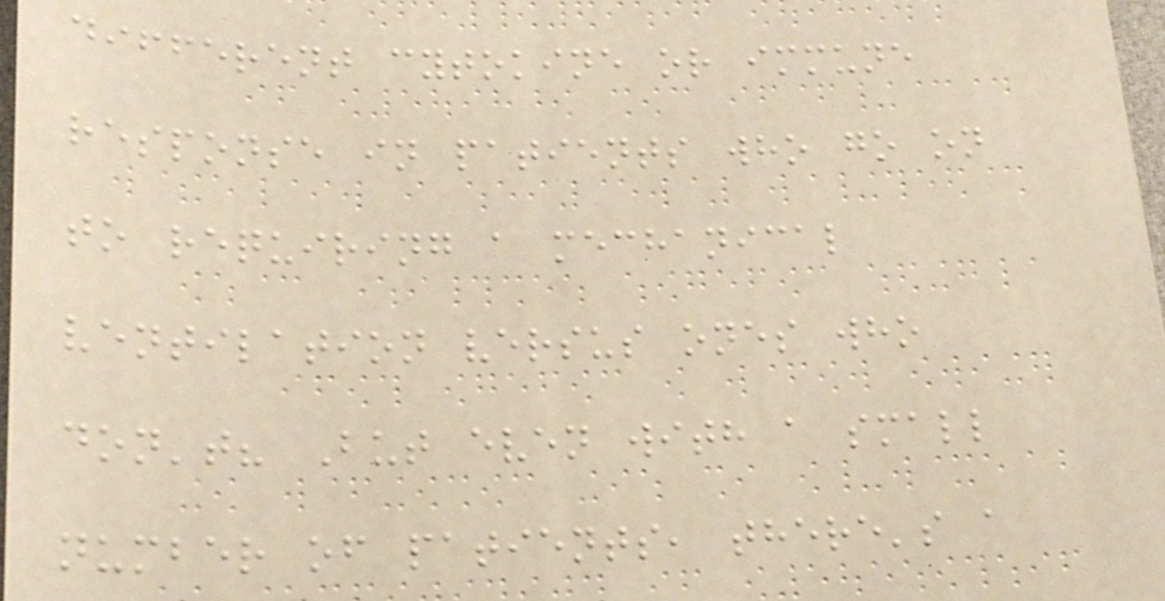different cytokine or immune
response in patients who go on
to requiring a mechanical
ventilation versus ones who
don't? But even with a small
number of patients, there's a
